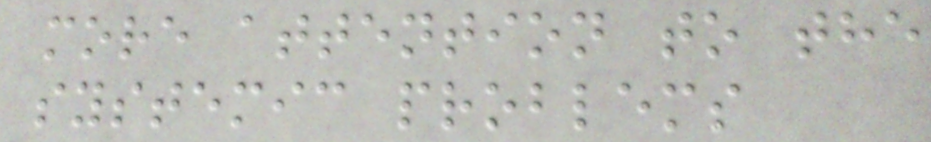more attention to the
systemic problems
